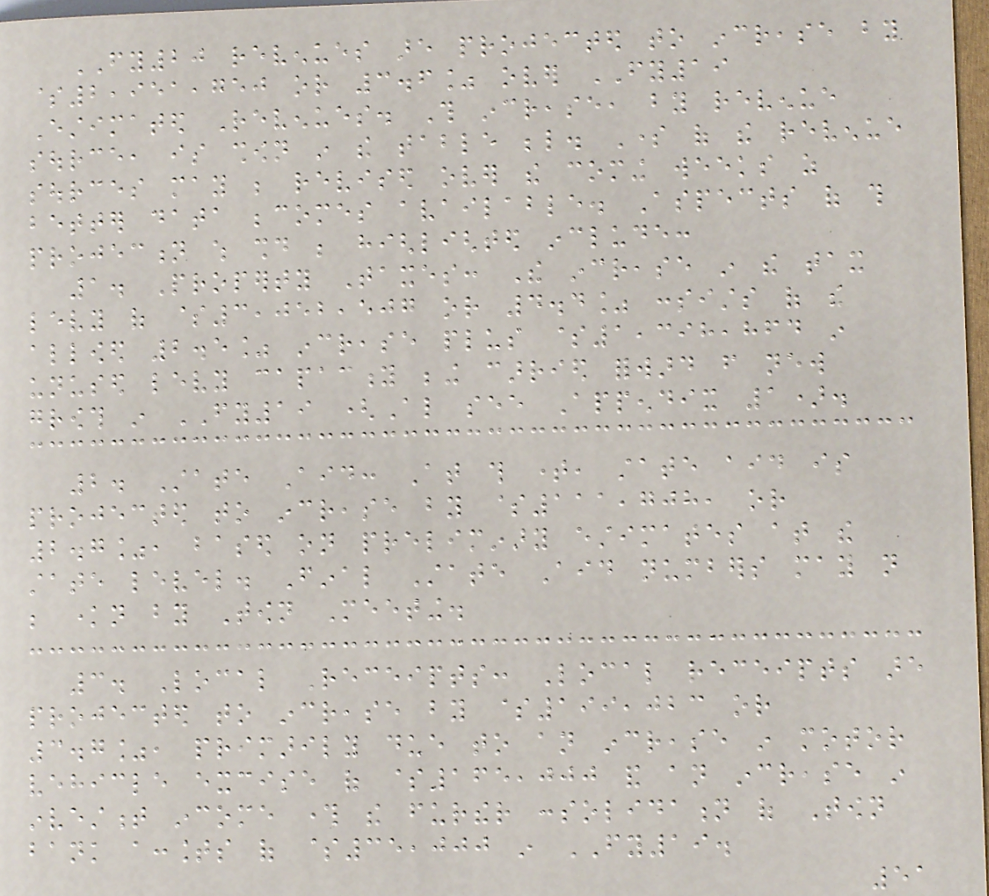FY20 revenues are projected to increase by
$2,951,750 or 3.6% over FY19
Estimated Revenues. This increase, by revenue
source, is shown in the table below. Some of the revenue
sources may be revised over the coming weeks as
better data becomes available. Aspects of this
projection which should be highlighted include:
1. Property Taxes: The increase in the tax
levy of $3,052,507 or 4.4% consists of the
allowed 2.5% increase plus $1,398,864 in
unused levy capacity being carried forward from new
growth in FY19 (Also see Appendix 1).
2. State Aid: At this time, state aid is
projected to increase by $111,708, or
2.7%, based on preliminary estimates at the
state level. Final State Aid numbers may not
be known by Town Meeting.
3. Local Receipts: Local receipts are
projected to increase by $199,023 or
3.7%, primarily due to an increase in motor
vehicle excise of $165,000 and an increase in
investment income through the further consolidation of Town
bank accounts of $35,000 in FY19.
51
